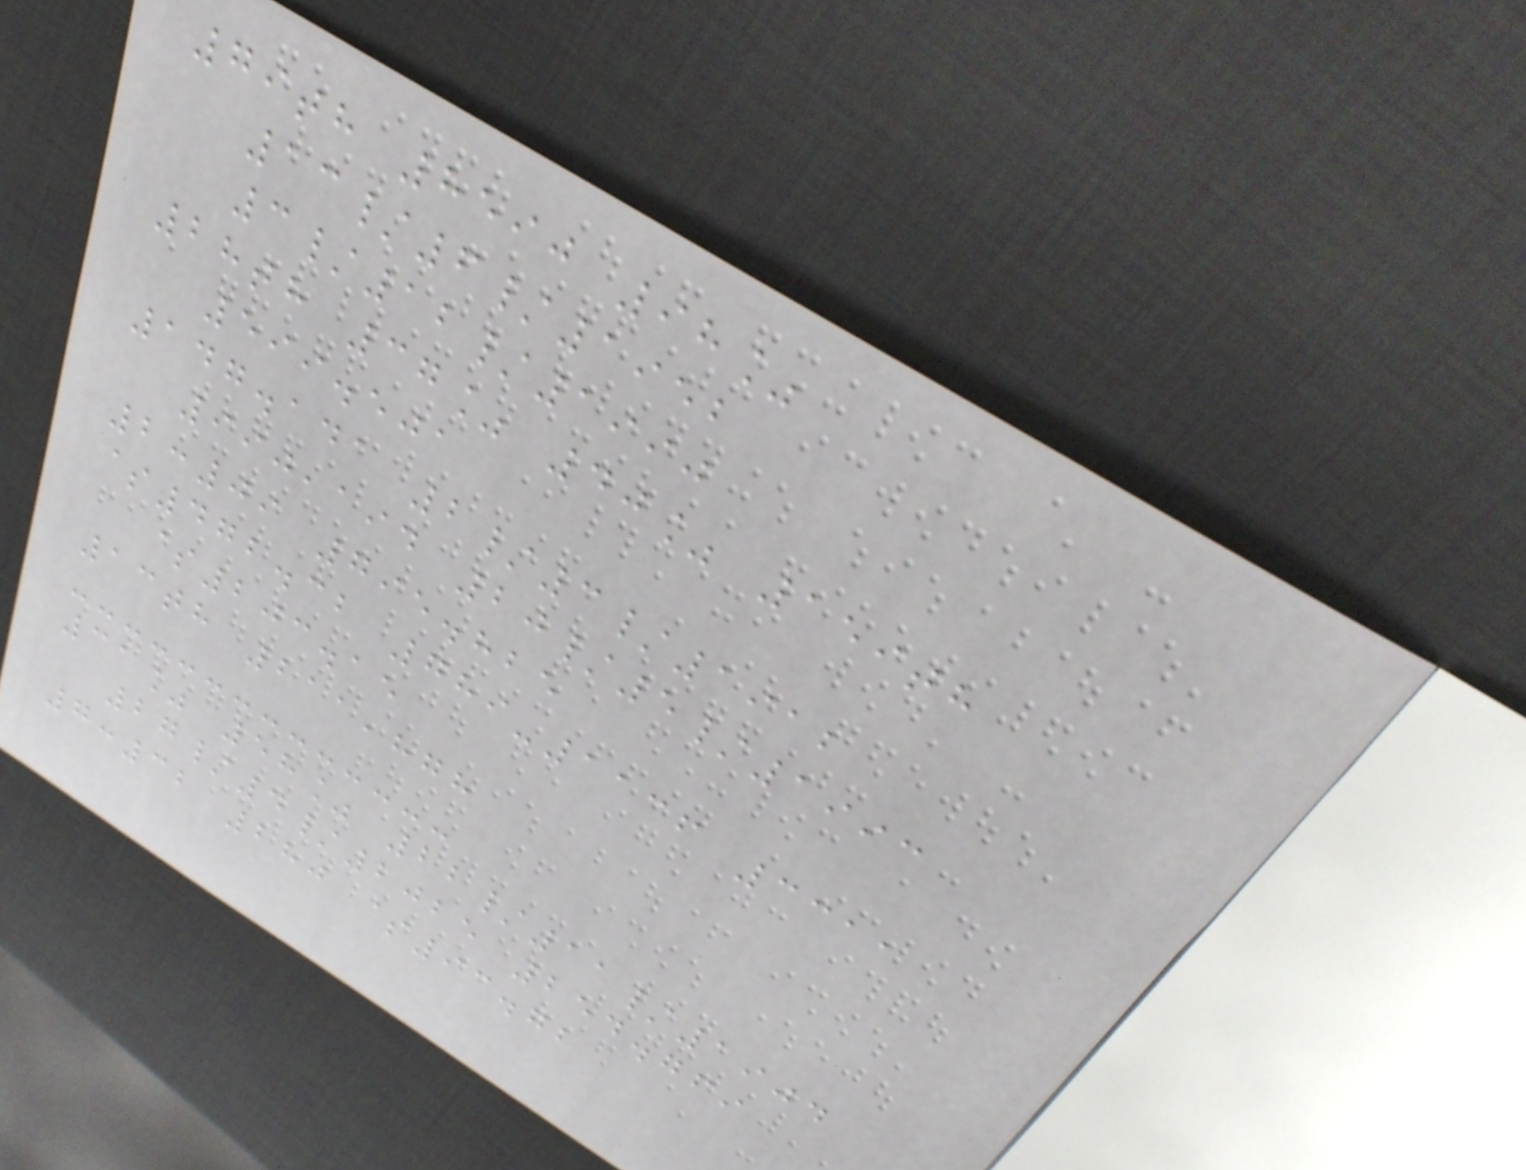79th 8590 98%
13/6/1952
3/12/1990
28th 37% 40% 159th
599.501
147.141 2/3/1912
990,194 20/5/1993
2:09 795.825
$472.32 789-1136 3311
$203.15
13th 211,878
31% 58% 22/11/1904
27/4/2025 254.769
7:32 280 $93.72
